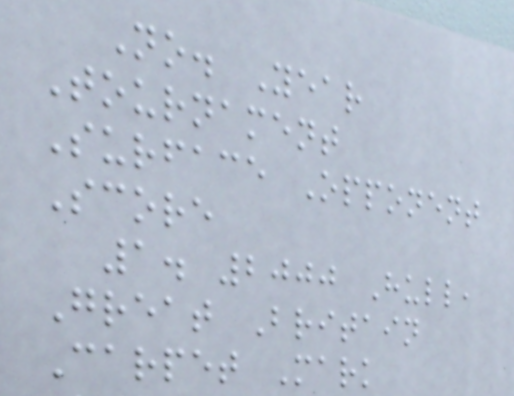No. Year
Tournament
Surface Opponent
Score
1. 2000 Hull,
Great Britain
Carpet Mark
